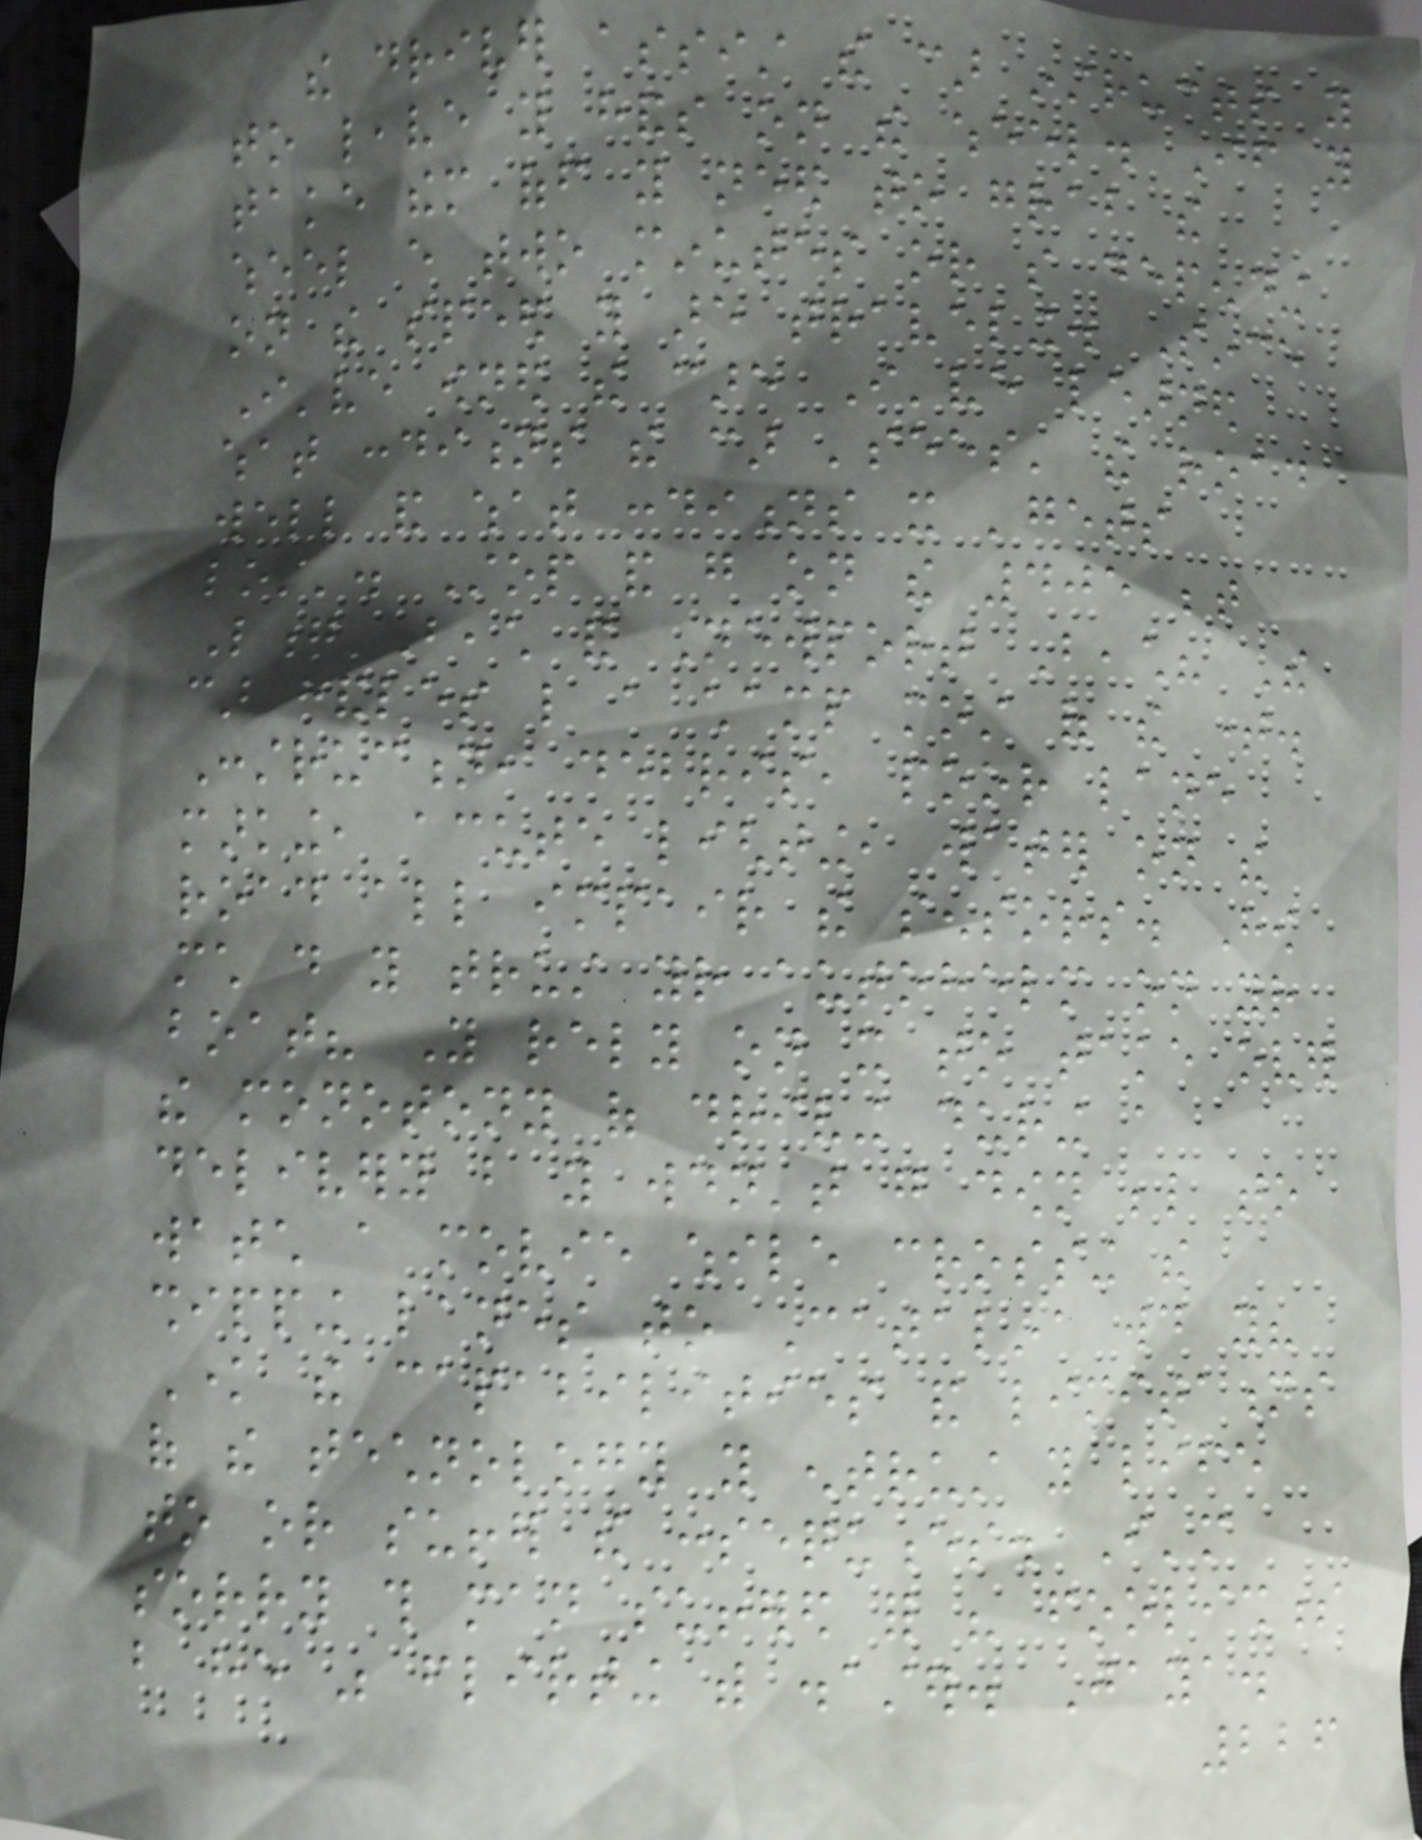the driver assist the car instructs you
to leave you hands on the wheel. If you
take them off you need to grab the
wheel every two minutes or so depending
on the speed you are traveling. Since
I've owned the care I've learned
what conditions the car 'sees' the road
well and what conditions it 'gets
lost'. Stop and go on the 405 between
Long Beach and Newport Beach? The
car handles like a champ most of the time.
Construction, debris, poor lane
marking, acute lighting, water on the
road all impair the sensors. How
much do you trust your autohelm on your
boat? You rely on it to take over
the monotony of driving during a
delivery but you wouldn't go down below to
watch a movie while crossing the
shipping lanes to Catalina would you?
Know the capabilities and limitations
of the technology you entrust you life
to or suffer the consequences. I'm
sorry this man suffered for his foolishness
but he was flirting with disaster. Jaya.
226
